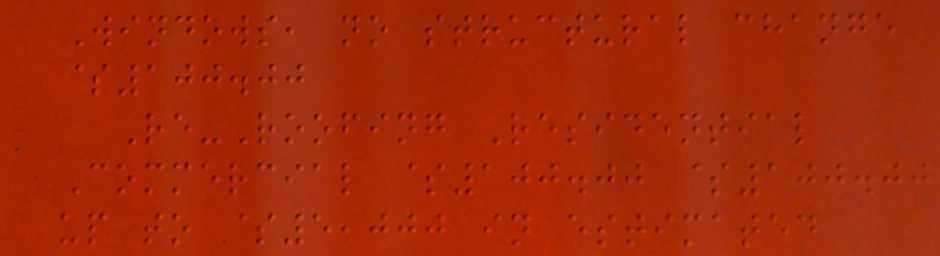Windows, no structural change
$100.00
Re-Roofing Residential
Commercial $100.00 $100.00
up to $5,000 in estimated
